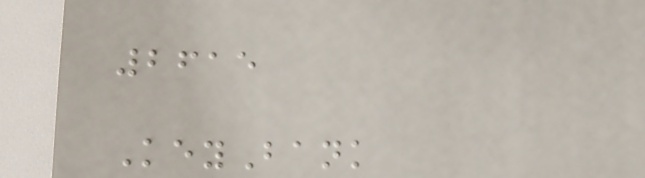2615
KeyBank
